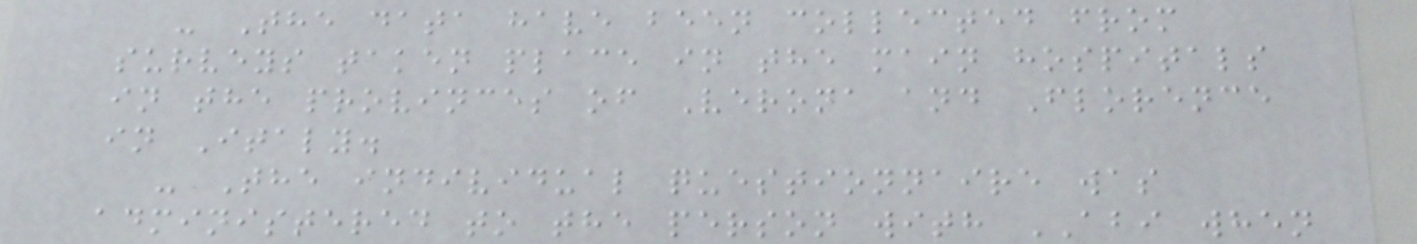- The data have been collected from
surveys taken place in the main hospitals
in the provinces of Verona and Florence
in Italy.
- The individual questionnaire was
administered to the person with ABI when
